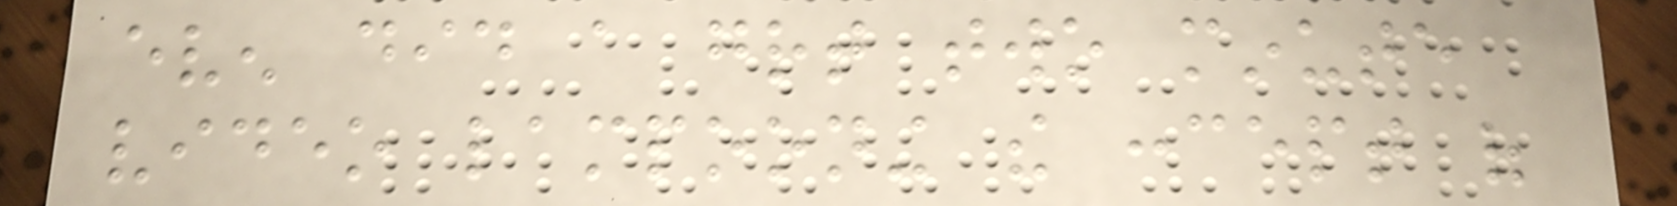even did a great two minute
video lampooning the concept of
